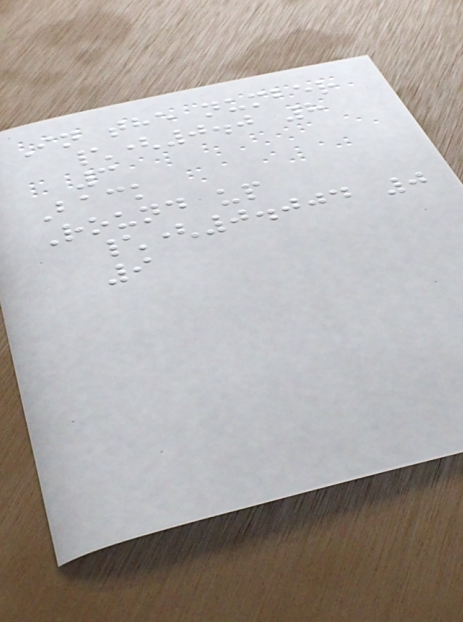In the number
\(0.0 8
3
Back
Round up
\(0.004 0
9
